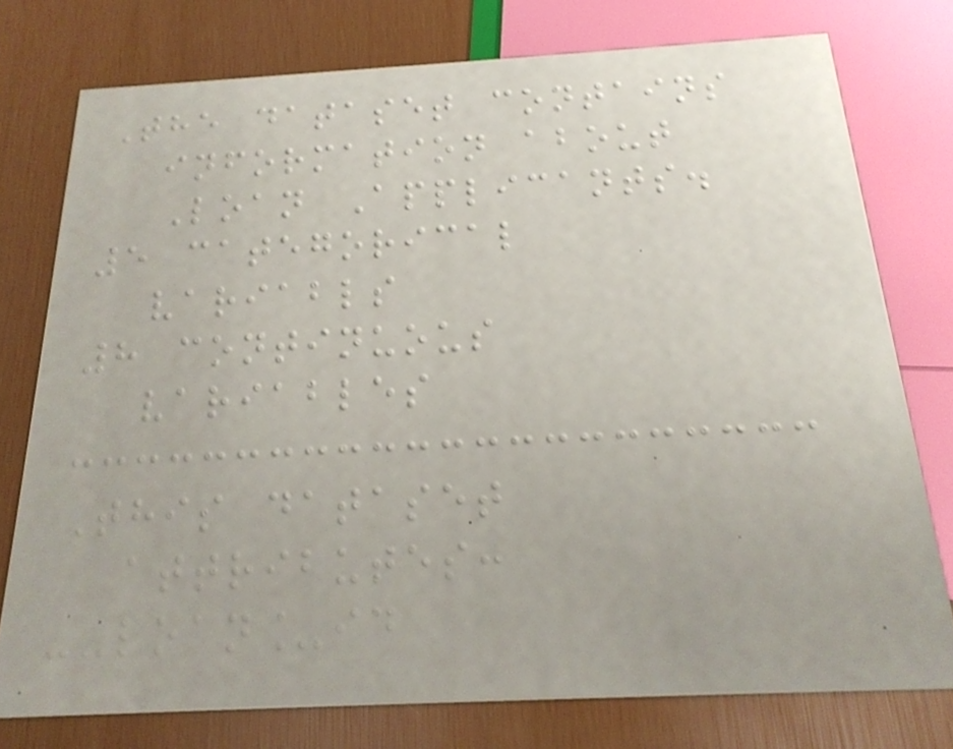The dataset contains
information about
Loan Applicants.
5 categorical
variabls
8 continuous
variables
This dataset
attributes:
--loan_id
